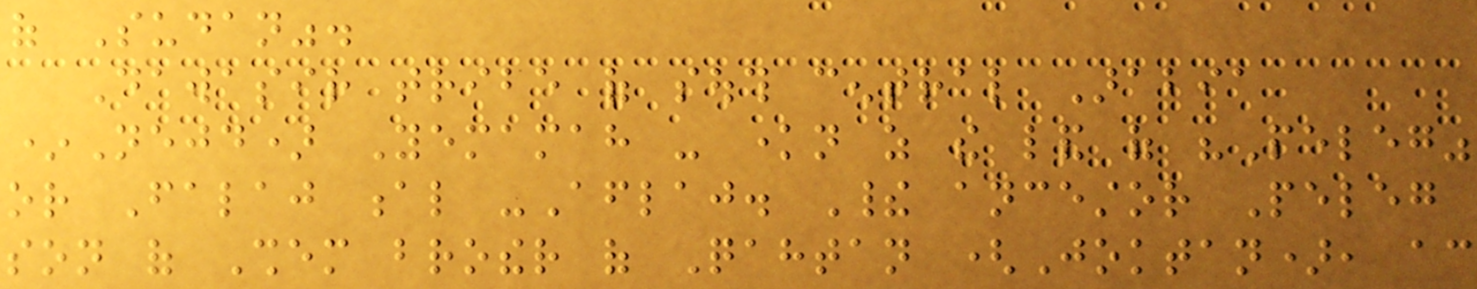of Sudan".
Dawasir tribe of south central Arabia
*Nejd) Yemamah - known as the land of "Peleg"
or Falaj al -Aflaj. Their ancestor Peleg
son of Shem brother of Qahtan (Joktan), according
